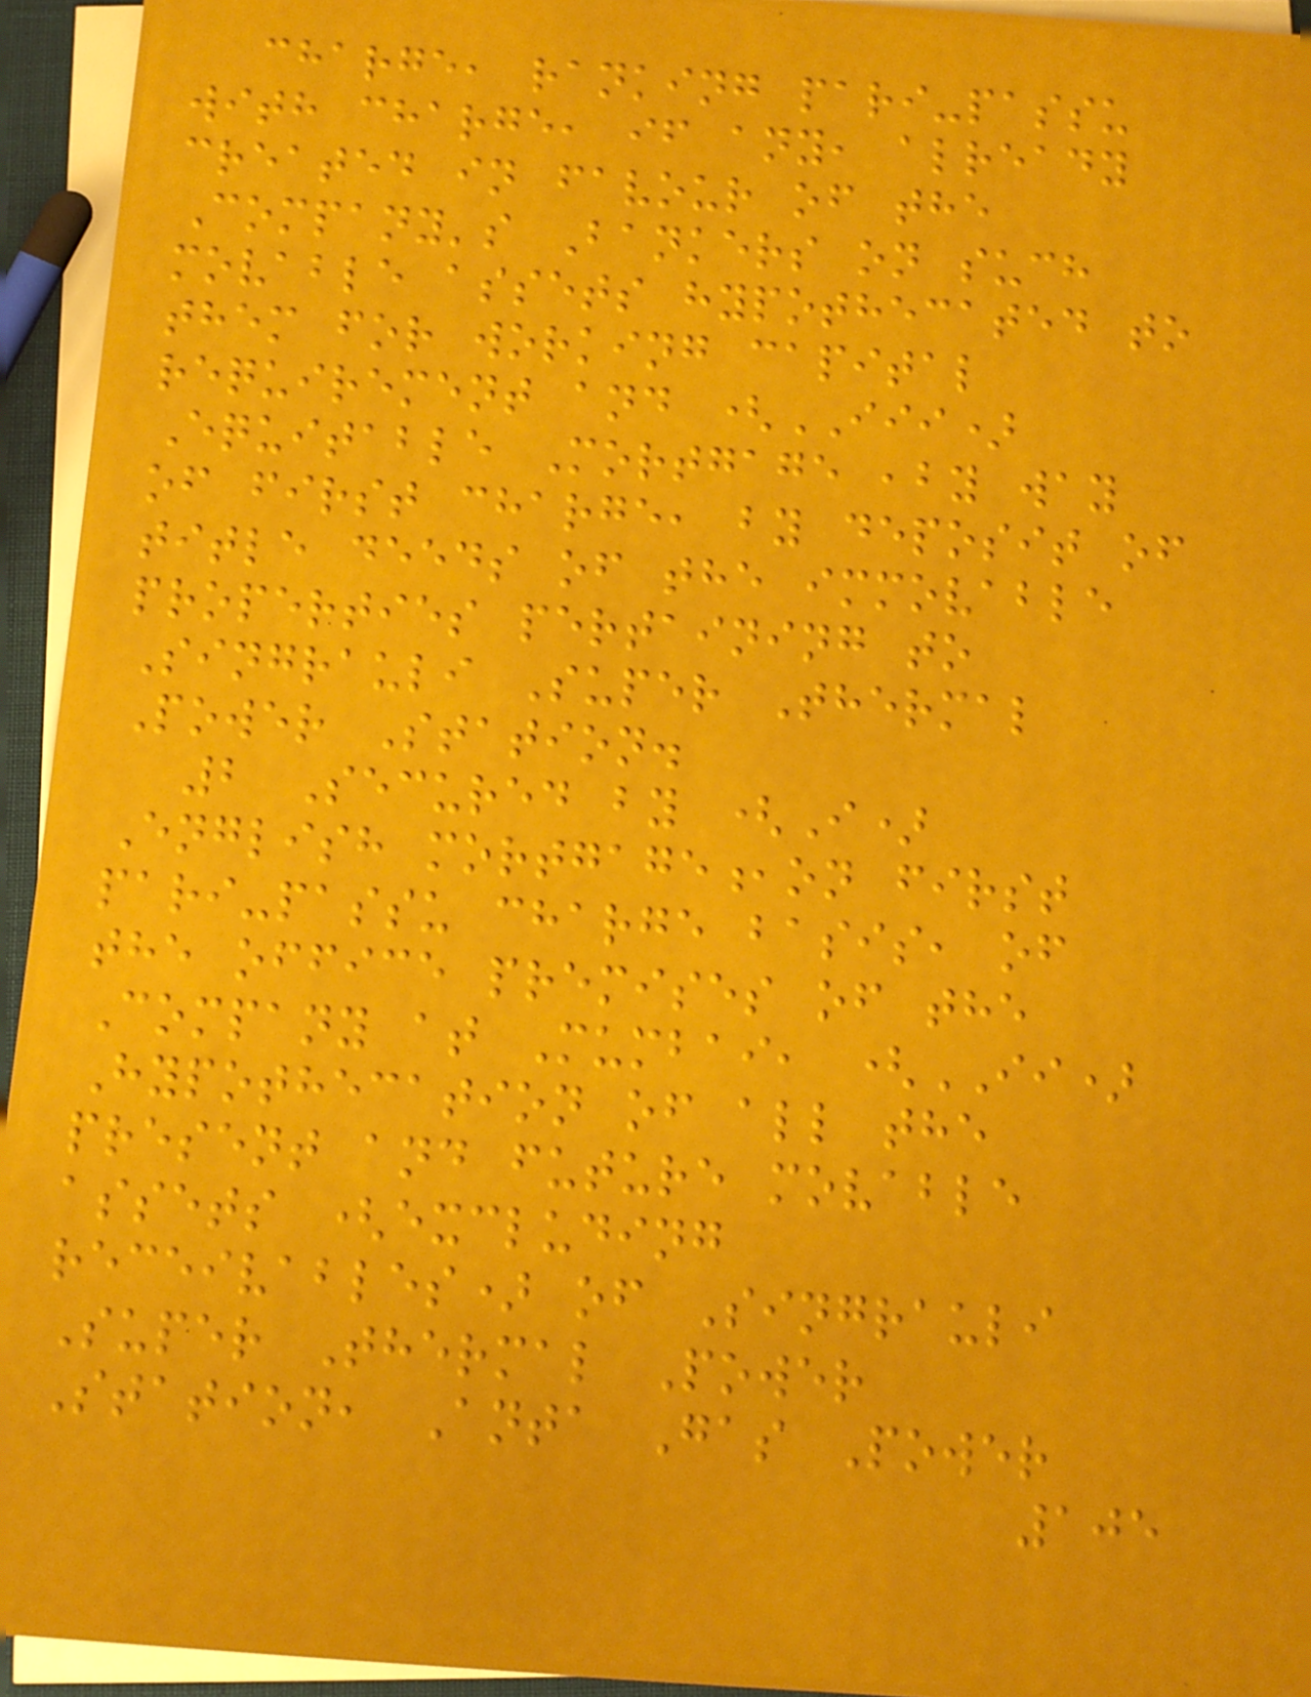charge, ranking pari-passu
with charge, if any, already
created in favour of the
Company's Bankers on such
movable assets hypothecated to
them for working capital
requirement and (III)
Equitable Mortgage ,by way
of first charge, by deposit of
title deeds of the immovable
properties pertaining to
Singrauli Super Thermal
Power Station.
2 Secured by (I)
English mortgage,on first
pari-passu charge basis, of
the office premises of the
Company at Mumbai, (II)
Hypothecation of all the
present and future movable
assets (excluding
receivables) of Singrauli
Super Thermal Power
Station, Anta Gas Power
105
